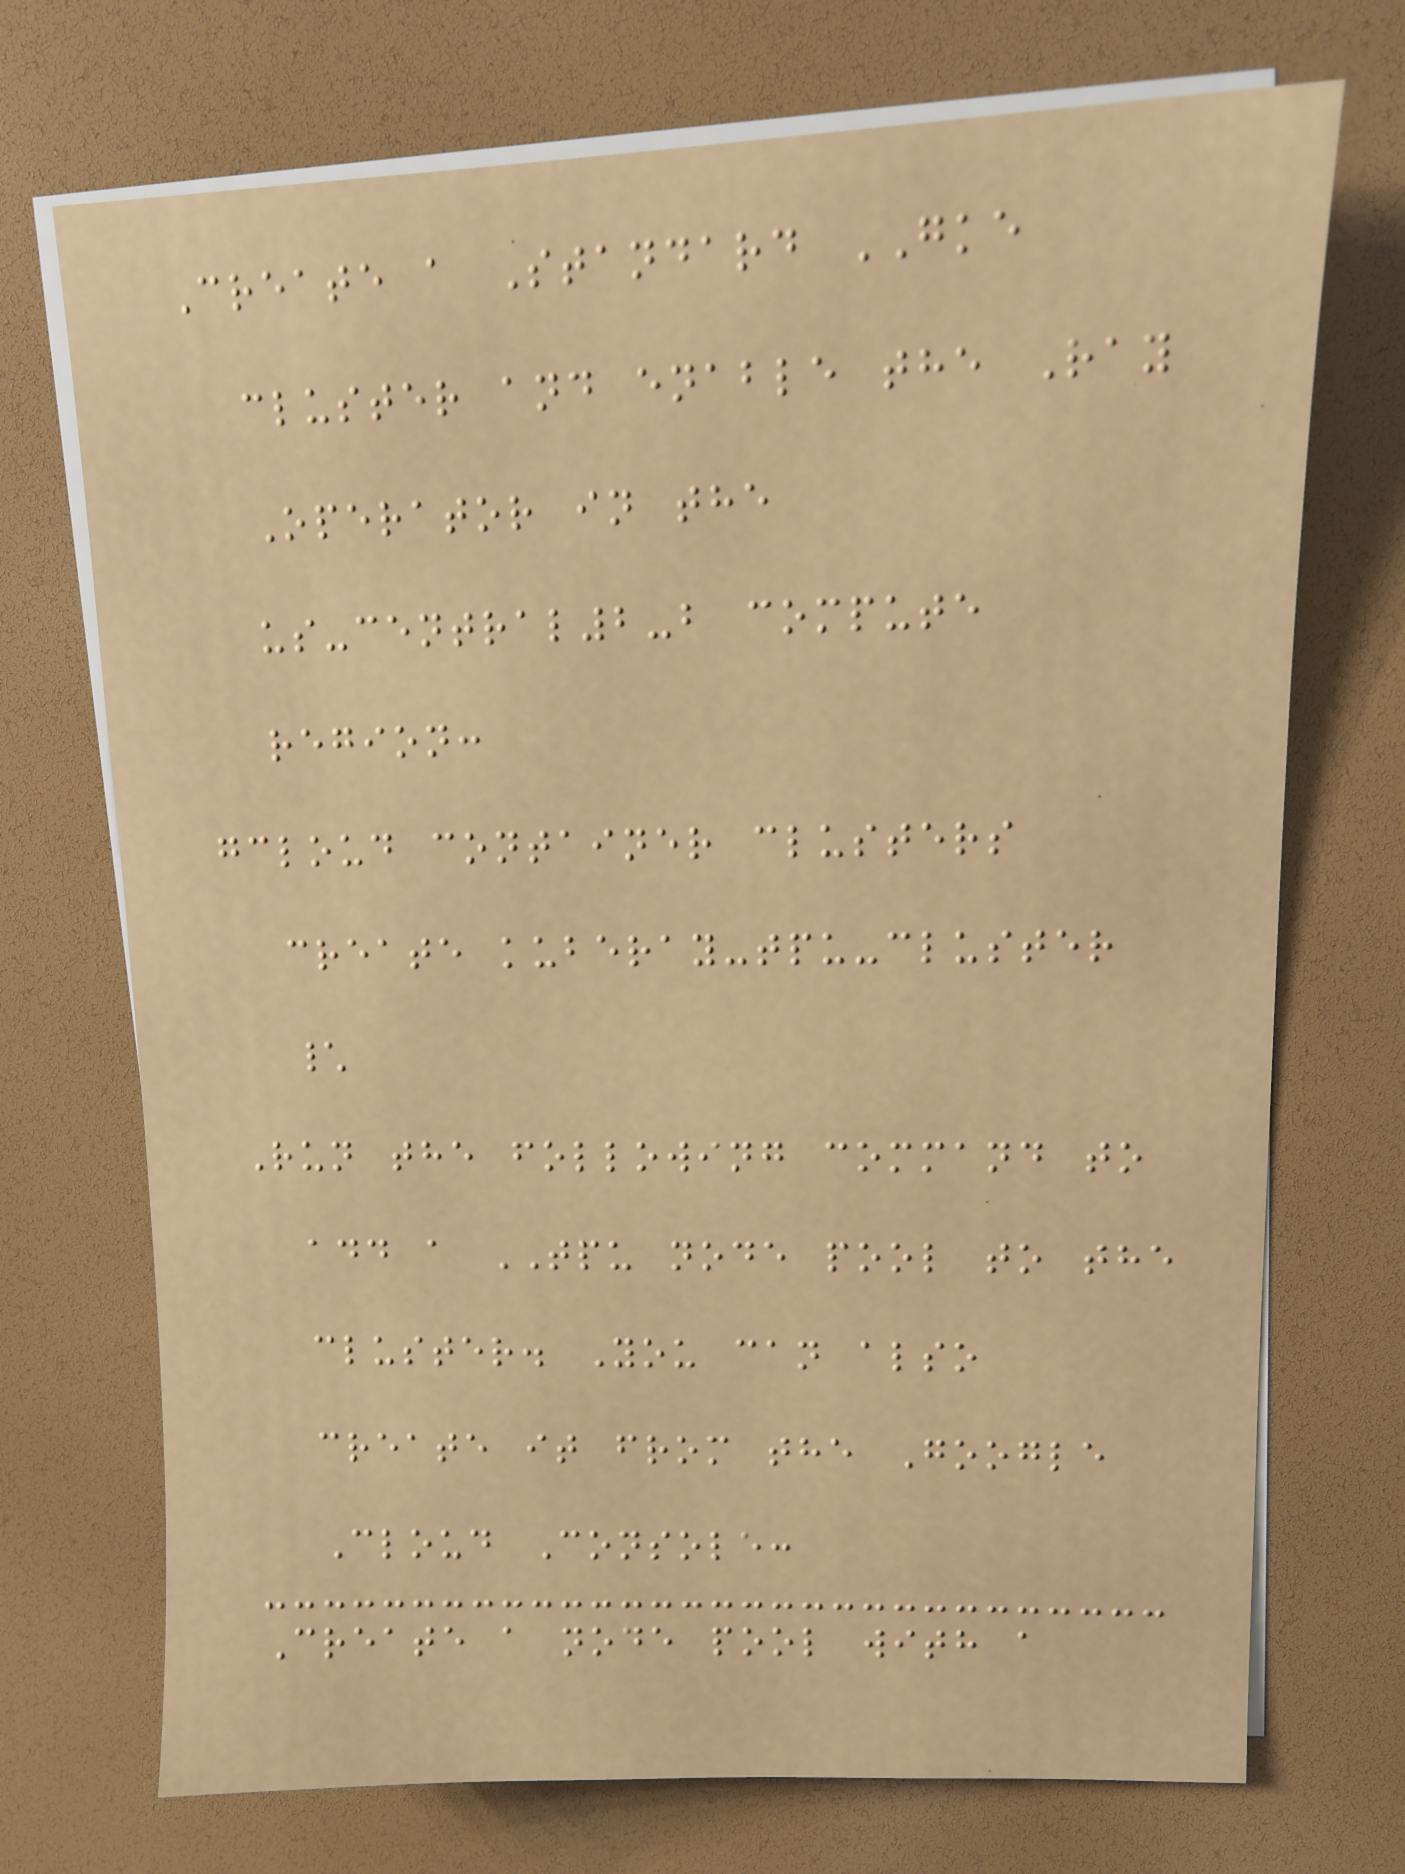Create a Standard GKE
cluster and enable the Ray
Operator in the
us-central2-b compute
region:
gcloud container clusters
create kuberay-tpu-cluster
\
Run the following command to
add a TPU node pool to the
cluster. You can also
create it from the Google
Cloud Console:
Create a node pool with a
